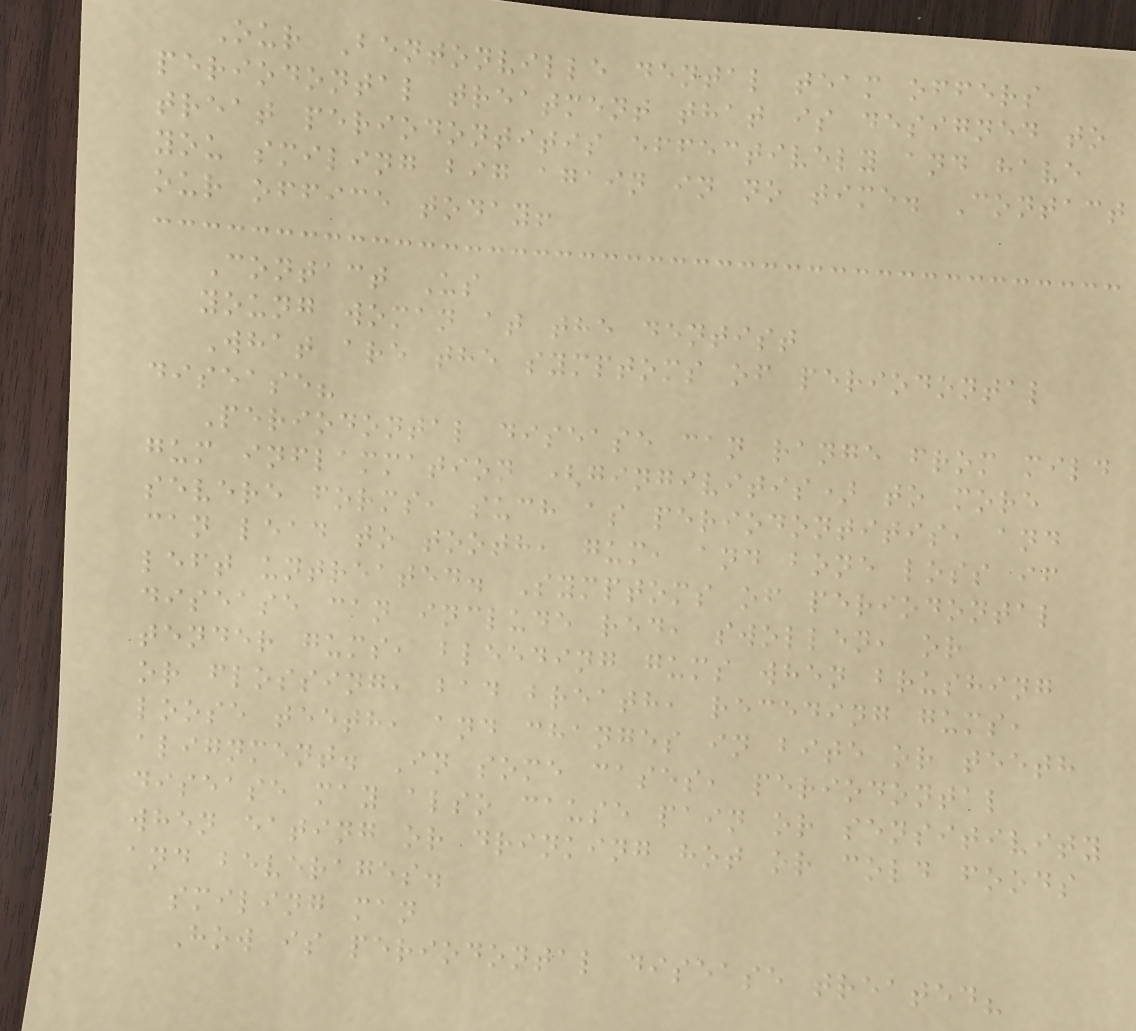Our Bentonville dental team offers
periodontal treatment that is designed to
treat periodontitis effectively and have
you smiling big again in no time. Contact
our office today!
Contact Us
young woman at the dentist
What are the symptoms of periodontal
disease?
Periodontal disease can range from mild
gum inflammation (gingivitis) to more
severe forms, such as periodontitis, and
can lead to tooth, gum, and bone loss if
left untreated. Symptoms of periodontal
disease can include red, swollen, or
tender gums, bleeding gums when brushing
or flossing, bad breath, receding gums,
loose teeth, and changes in bite or teeth
alignment. In some cases, periodontal
disease may also cause pain or sensitivity
when eating or drinking hot or cold foods
and beverages.
smiling man
How is periodontal disease treated?
